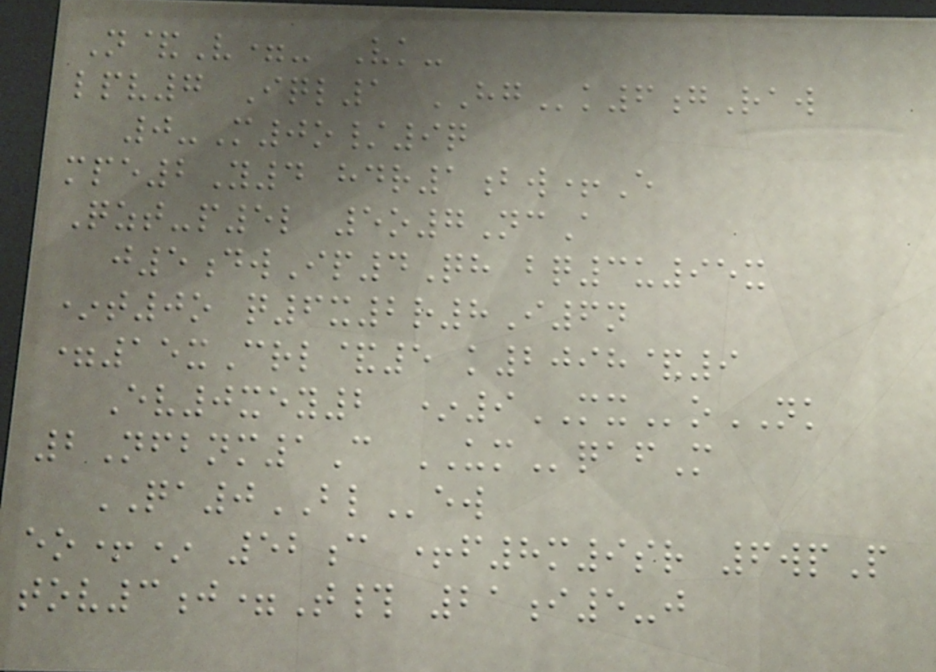N&V=- Vk-
lpv7 Iql1 HGk6gRaw
0-M0o/9q
mpe2Y4 hdr1bw+E
Qzt-p5l 5o7NcA
j5dwIp4Qh bq3u95x
*t0o q6x2r8I6n
=15xCrl&5 k2098&9
Ev0xey2 *9MXoNK
2Nfbnm1C UMqafM
QA0BLew
eo+* 52c +f8m9sr 6wpP
tov3j=T# 21i5-j
